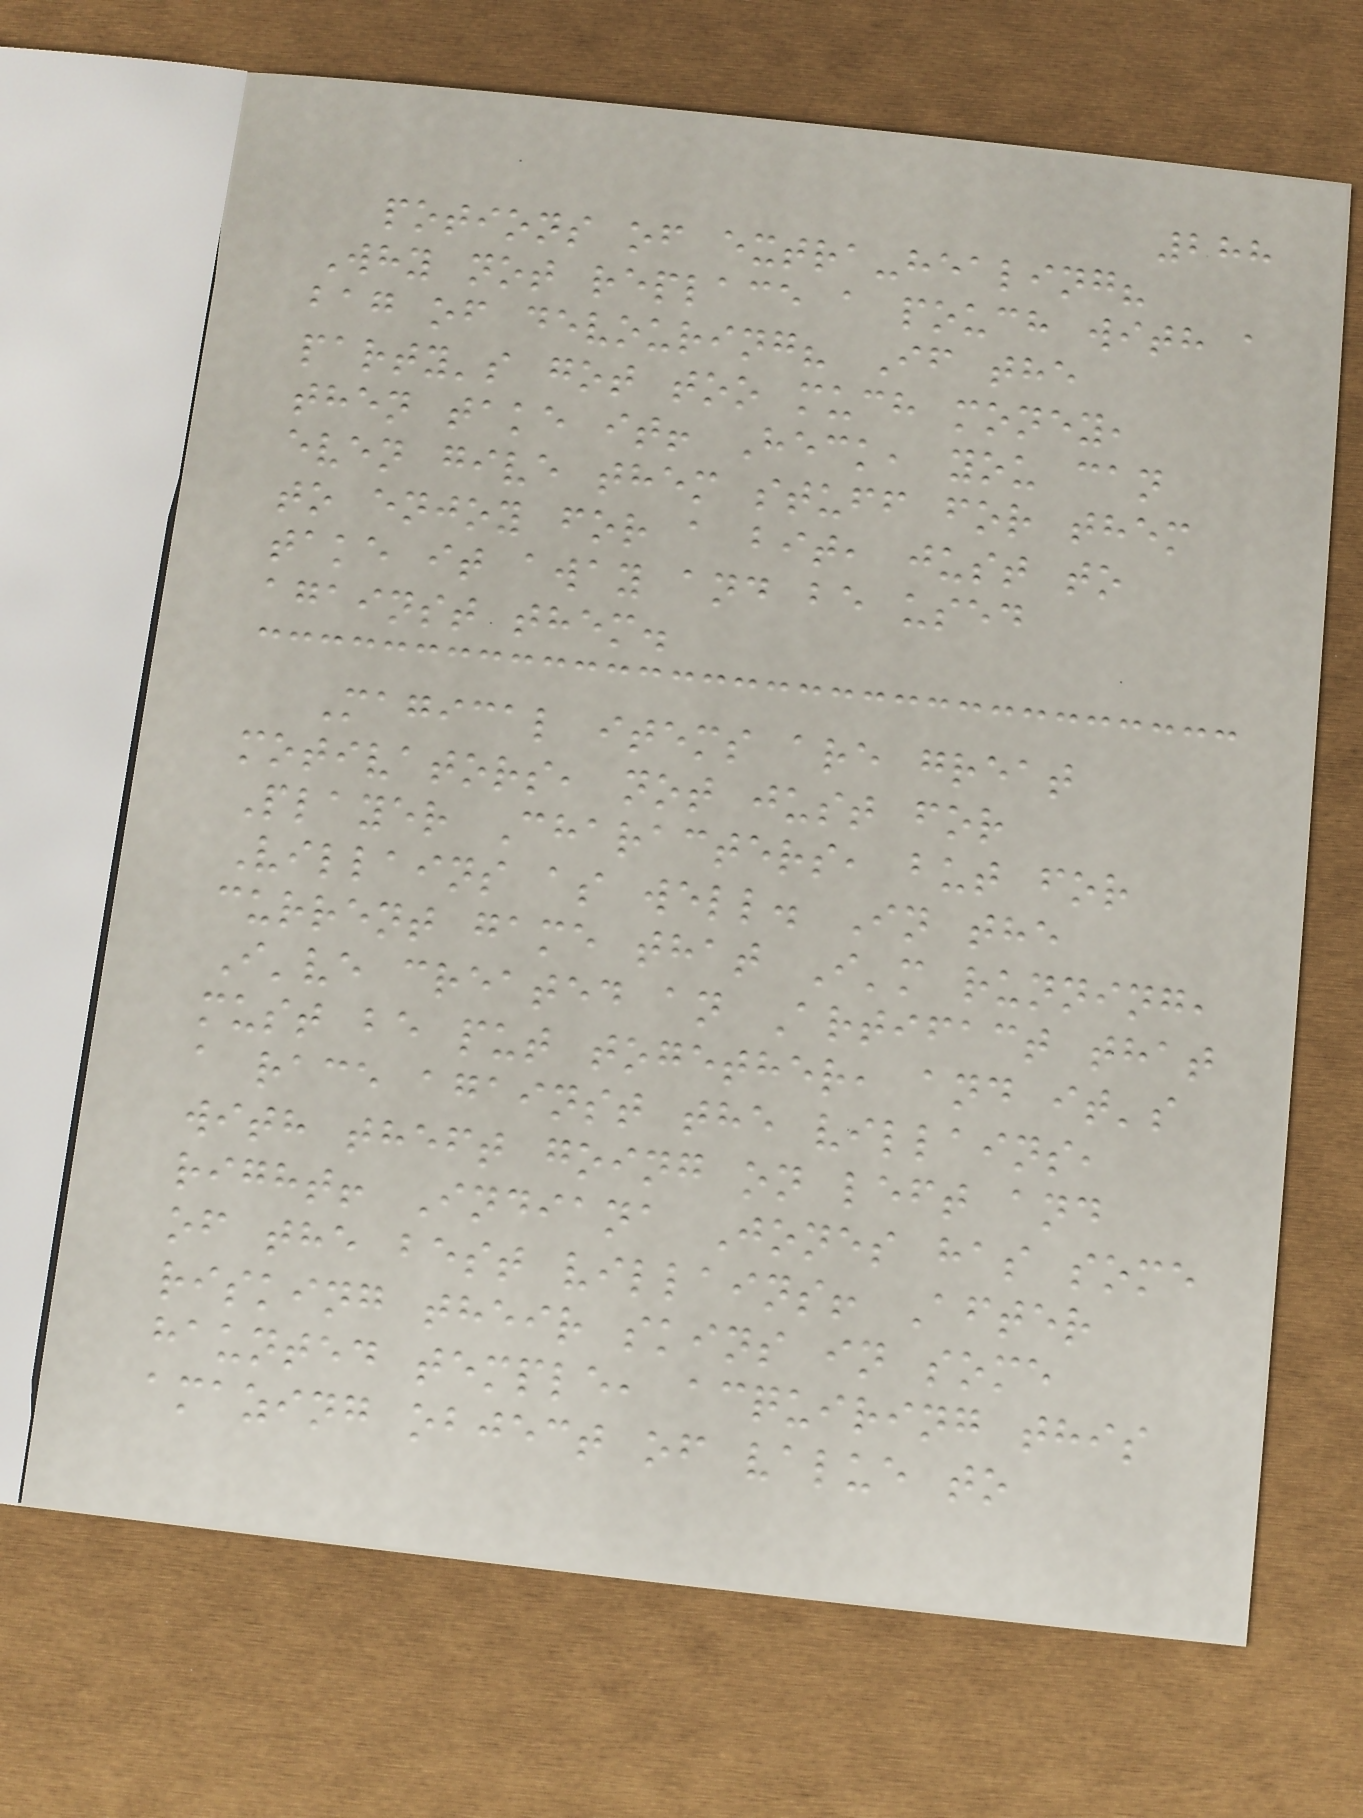288
potions of extra-healing?
Why not replace a pouch with a
bag of devouring? If the
party's got too much money,
then take it! Heck, you can
even give them stuff for them
to enjoy for a bit, just to
take it away and be used
against them.
Magical items are great
motivators, not just for
Player Characters, but for
Villains as well. In the
current game that I'm running,
I've created an Artifact that
must be put together, and it's
a race against the villains,
with theft going on left and
right! Indiana Jones has some
of the best villains! After
risking their skins in some
haunted temple, acquiring this
amazing object of value to
